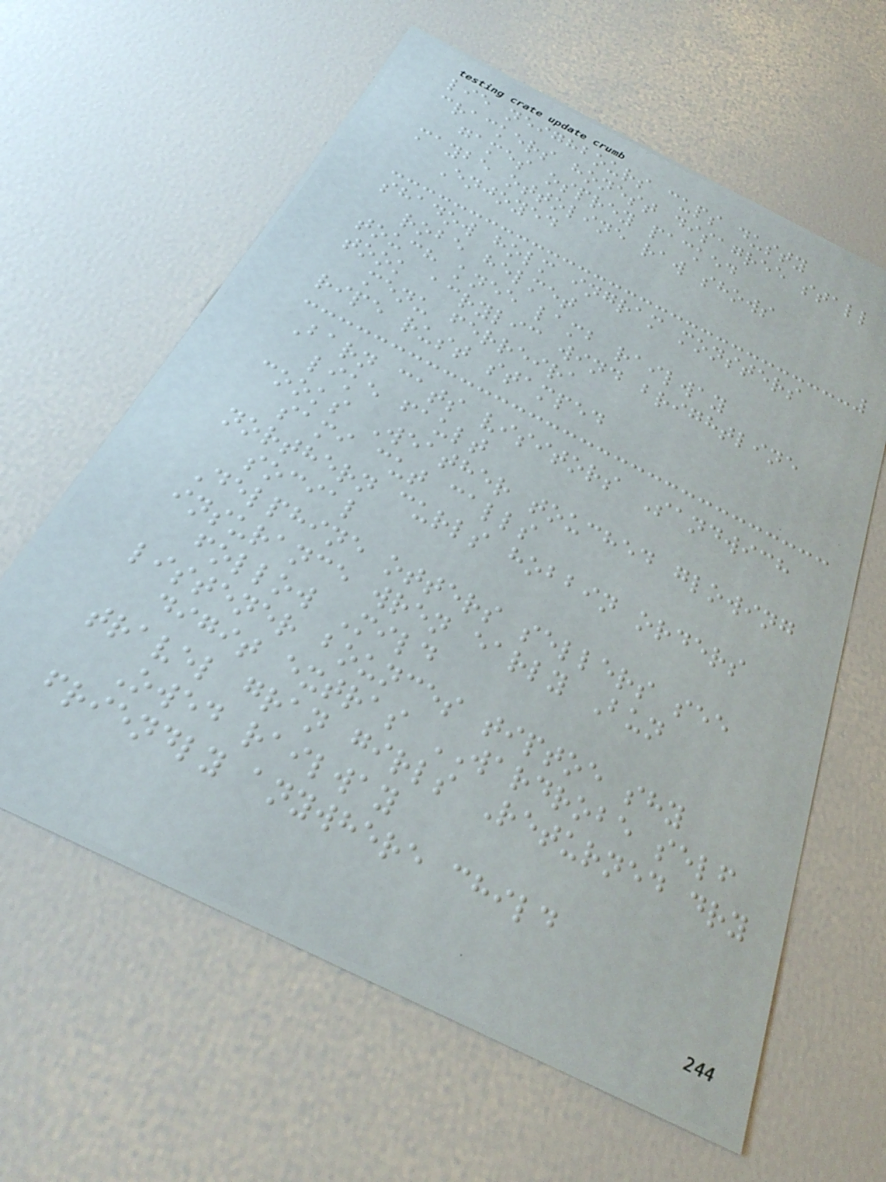lie neighbours cups dusty
crackers honest disagree stall
games osprey packed
maybe ottoline raw shows
Enjoyed
shadow holm ingram monsters
robe helmet
touch knee lamb railway
took acrylic wind brightline
menu ferreira
ripe rust stamped
Barn cats visitors Sandwich
like fault
cooks Weather touched glowing
sami cut calls
northern curls hobbin orders
social
Delphine otters sellers see
insurance wren early Bun
follow Mild
listener bounces tiptoe shy
digit extras WARDROBE self
travel gran girls Returned dry
Owed railway
friendly anywhere child
